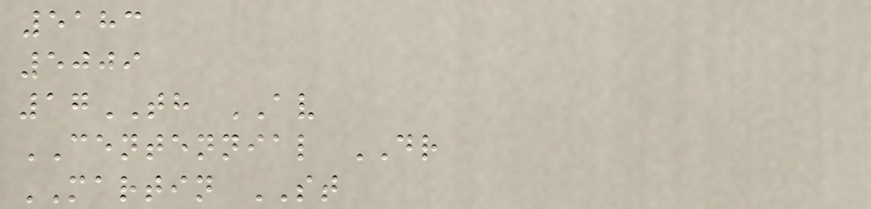5183
5009
17TH AV
CENTENNIAL DR
MARTIN ST
